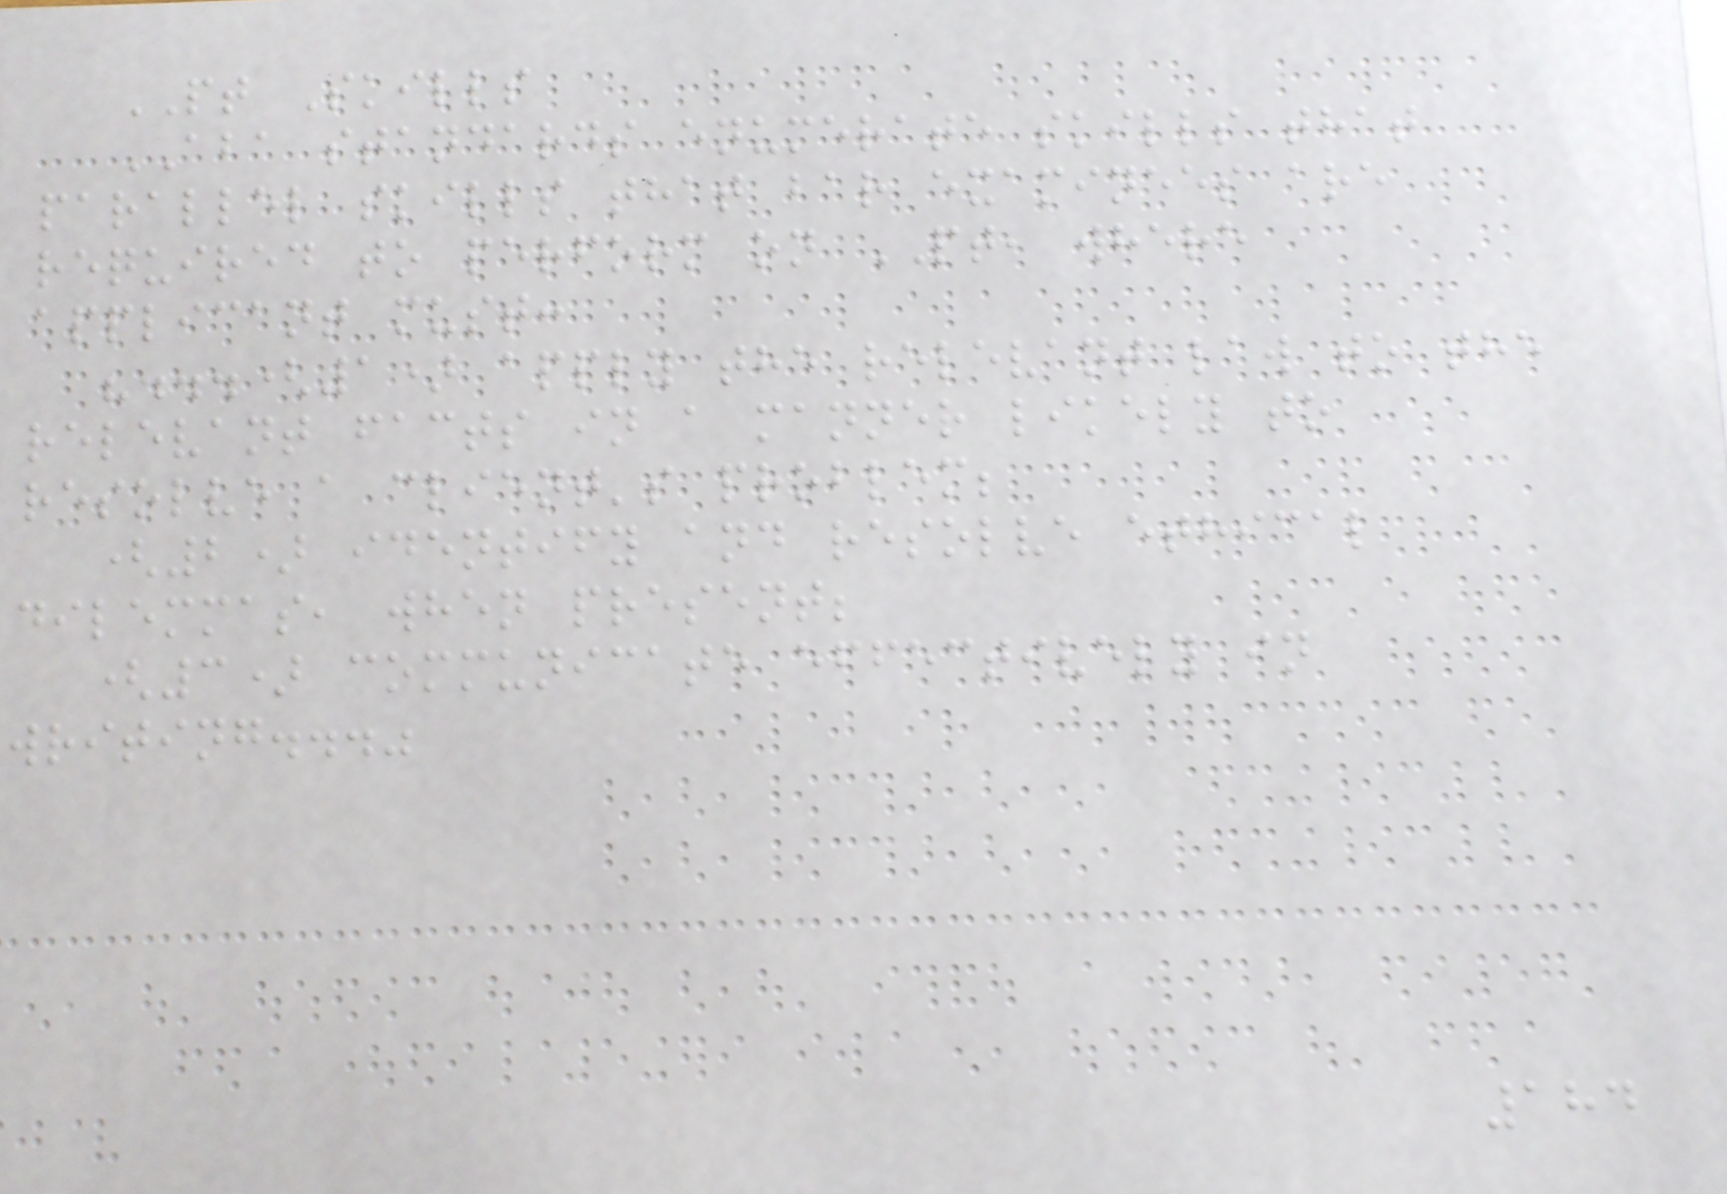PT Skills
ABA standards enumerate skills that
parallel skills that bar examinees are
required to perform on PT, where
applicant must:
"...(1) apply the relevant law to the
relevant facts in a manner likely to
resolve a client's problem;
(2) identify and resolve ethical
dilemmas, when present;
(3) communicate effectively in
writing..."
184
